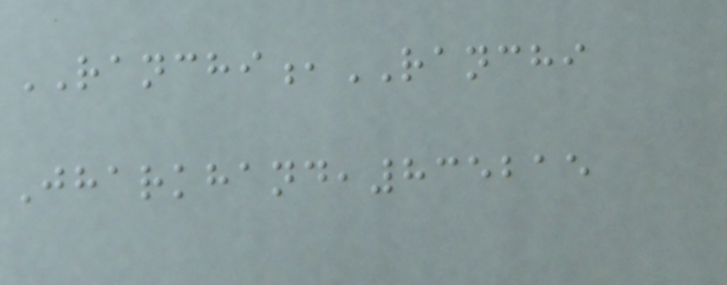RANCHI,RANCHI
Jharkhand,835215
